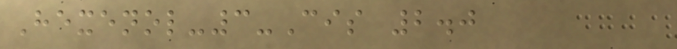Hexenol-3-Cis 2.0
